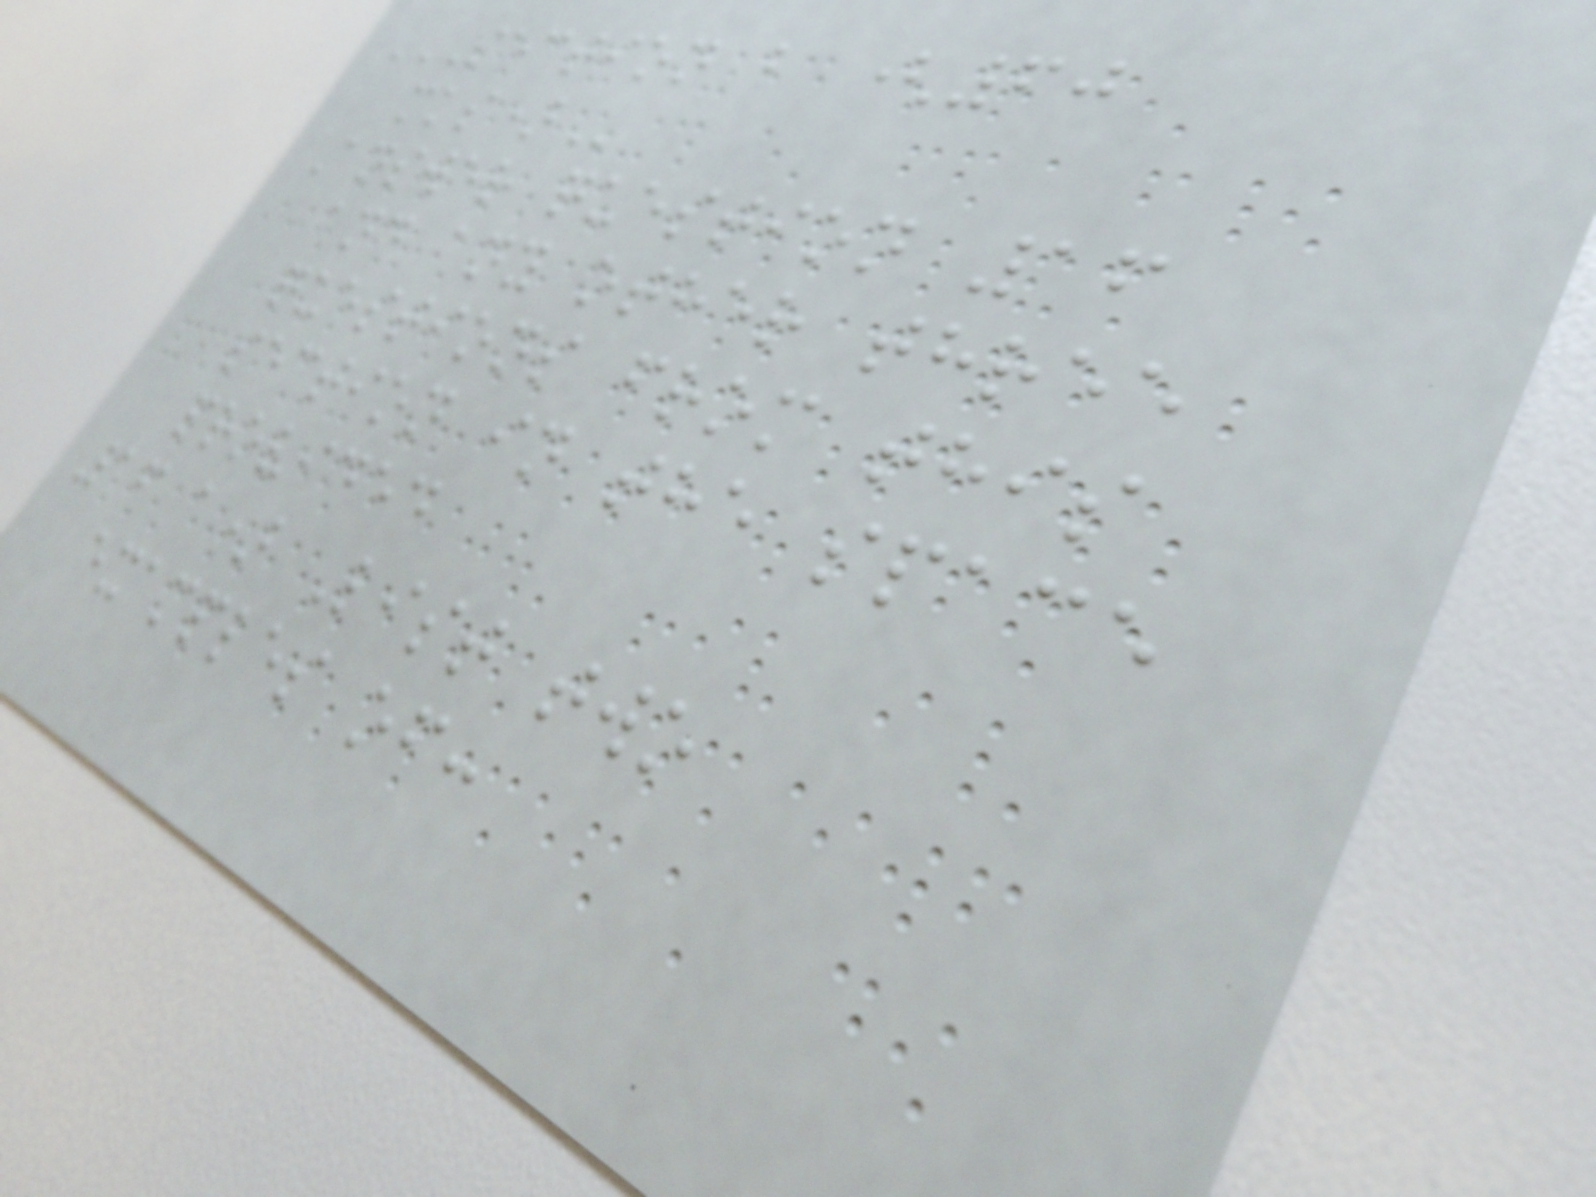SECTION B (60
MKS)
Answer question 16
and any other three
questions from this
section in the space
provided
16 a) List two
examples of:
